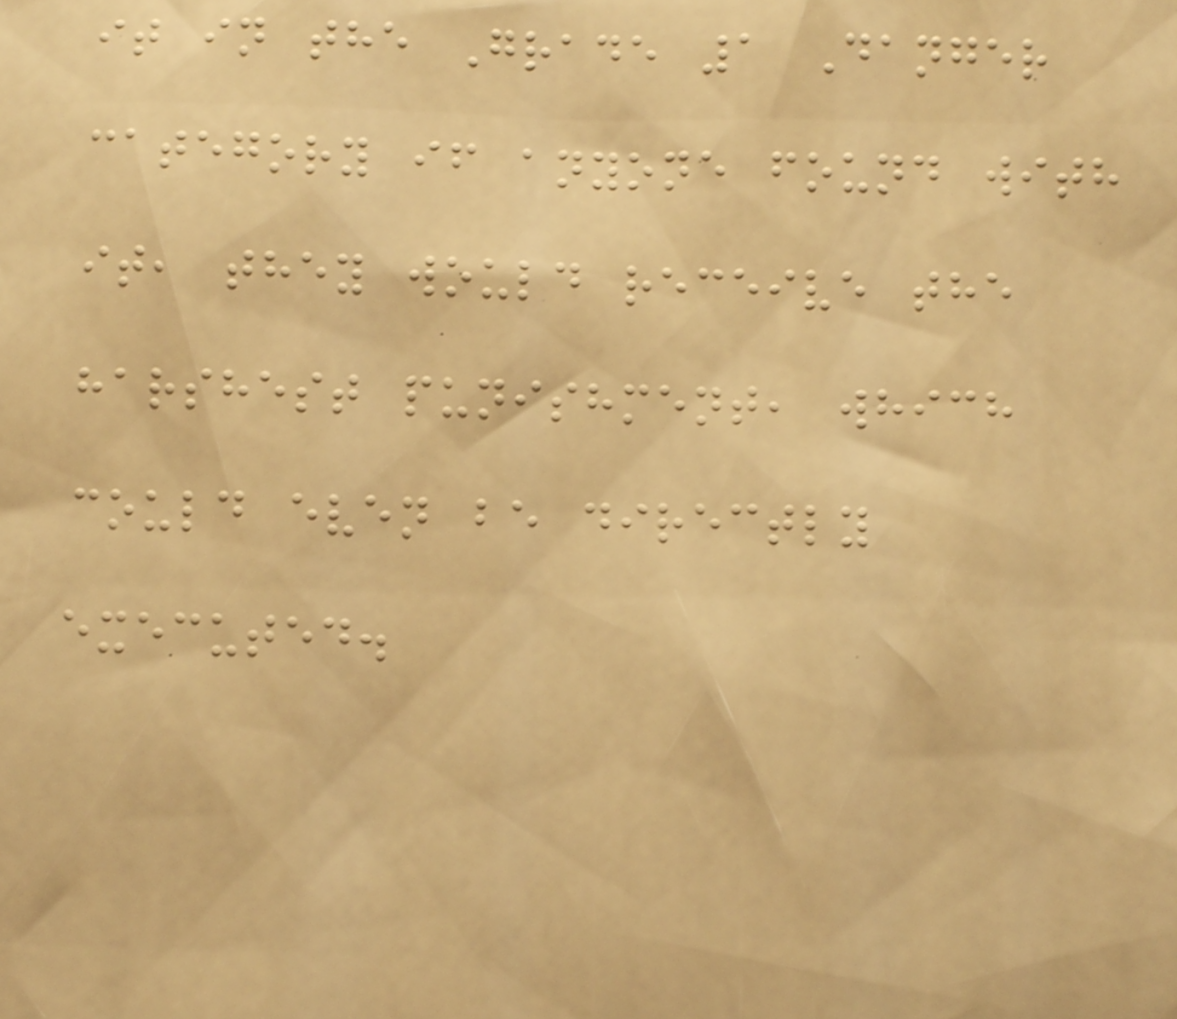it in the Grade 1 Danger
category if anyone found with
it, they would receive the
harshest punishment, which
could even be directly
executed.
